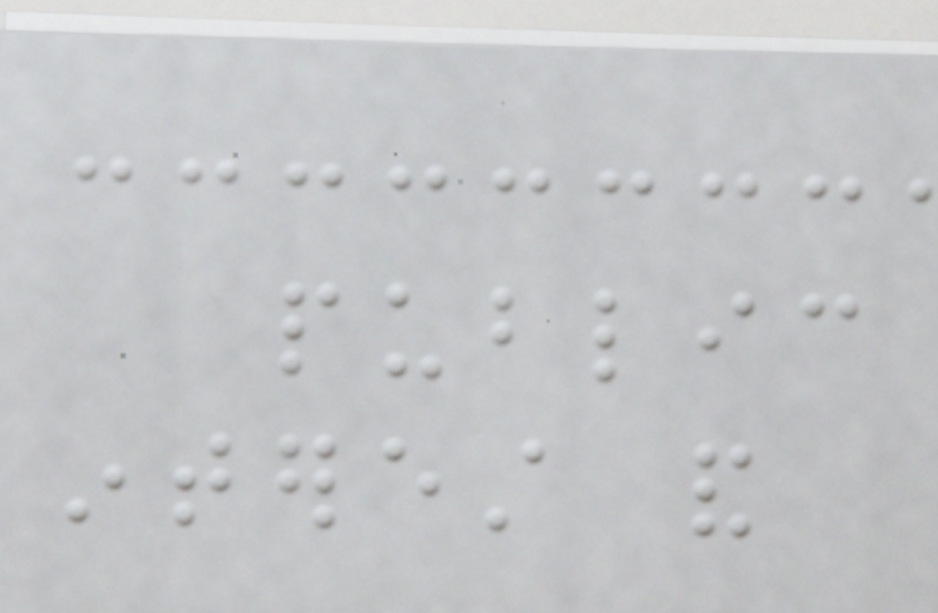public
interest and
